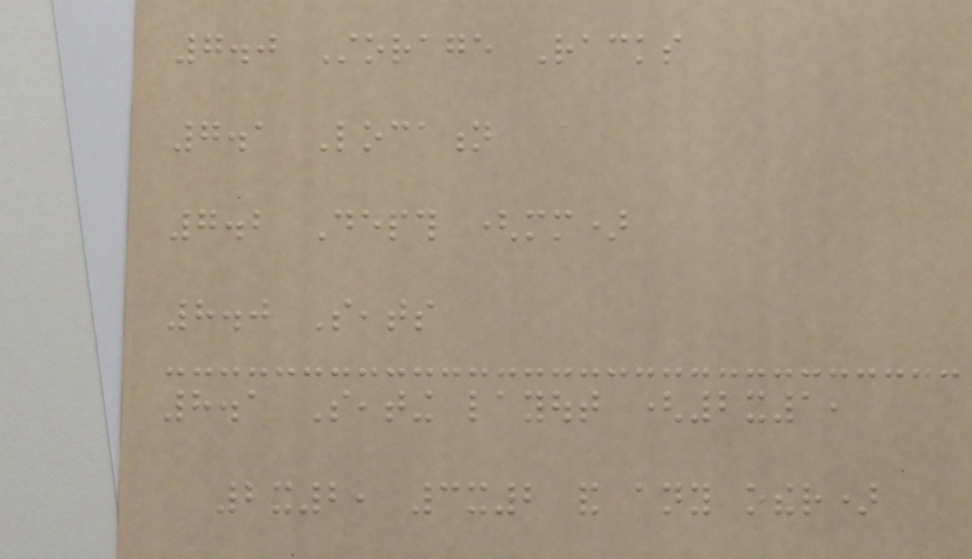7.0 Storage Racks
7.1 Location
7.2 Depth (mm)
8.0 Seats
8.1 Seating layout (2x1,
2x2, 3x2 and any other)
